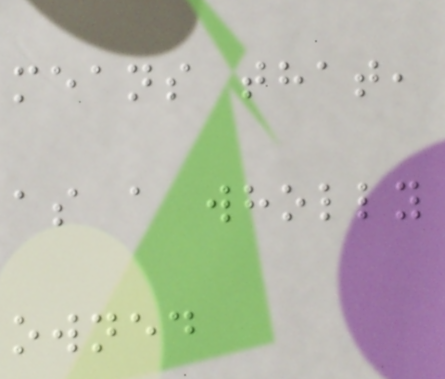means that,
as a wholly
owned
